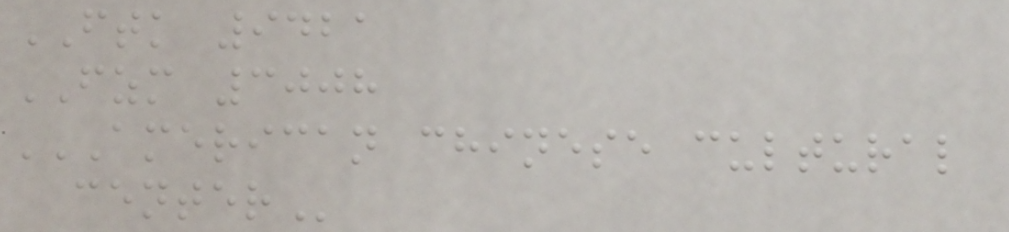FTK 9421
FZM 3008
AMERICAN CHINESE CULTURAL
CENTER
